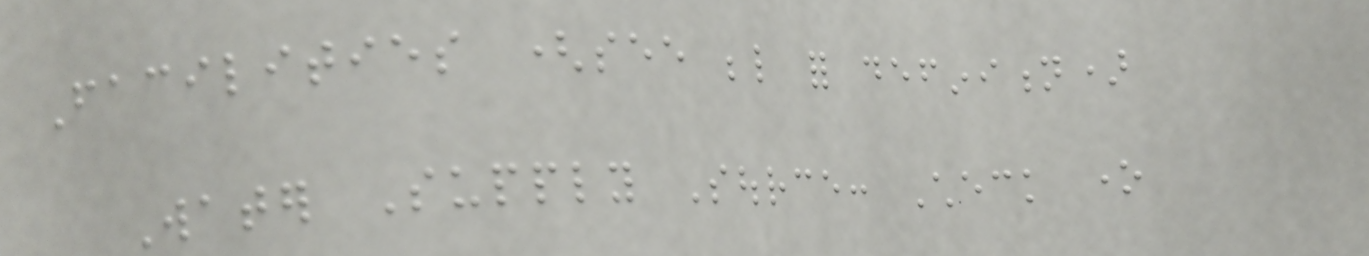Facilities (see below for definition)
Water Supply Source: Check one
